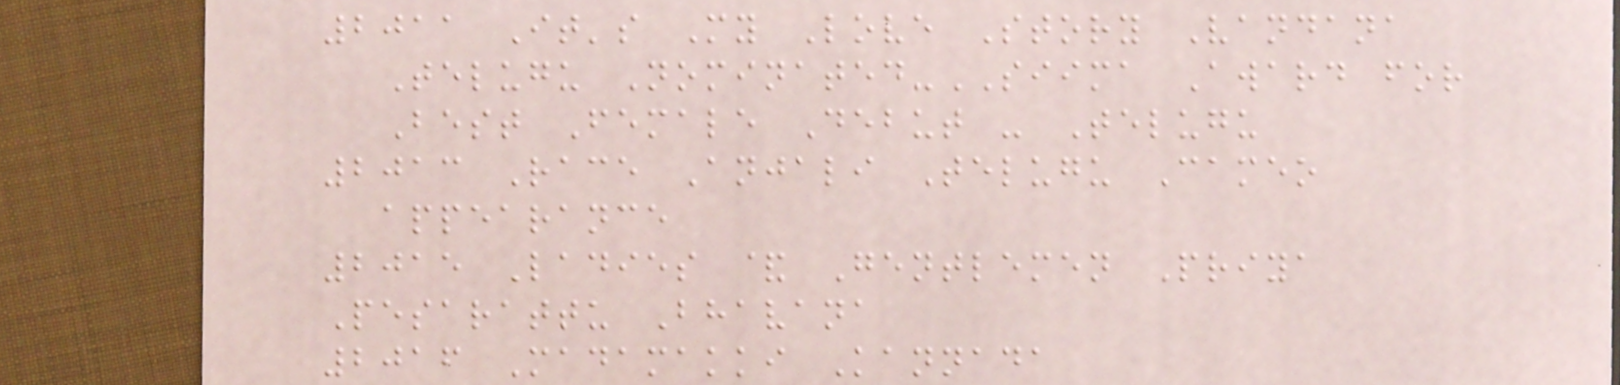2011 It's My Love Story Vandana
Telugu Nominated-SIIMA Award for
Best Female Debut - Telugu
2013 Race Anjali Telugu Cameo
appearance
2015 Ladies & Gentlemen Priya
Pesarattu Bhavana
2016 Madamakki Kannada
